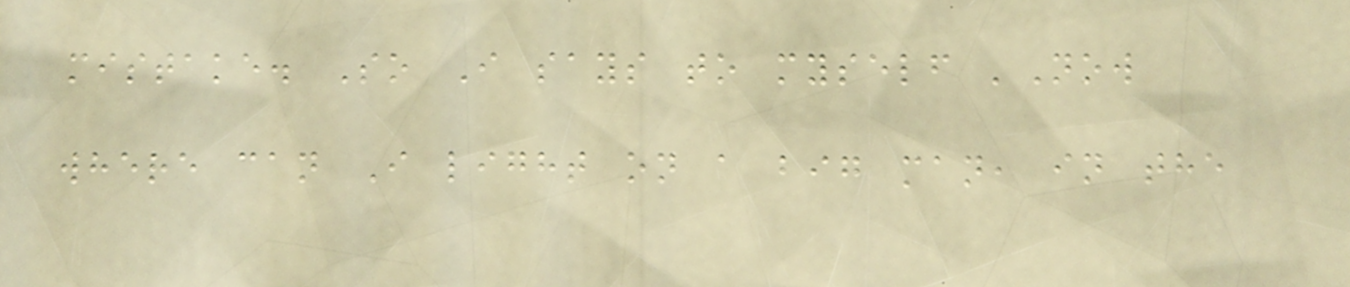mistake. So I says to myself 'Now
where can I light on a big man, in the
